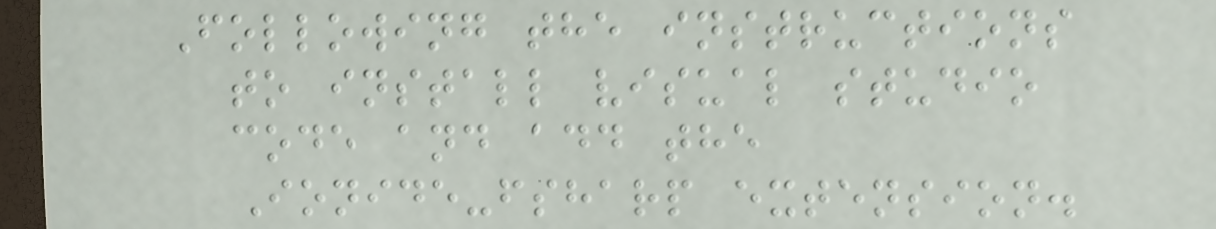Following the instructions
to install visual studio
code and add the
Ionide-fsharp extension.
